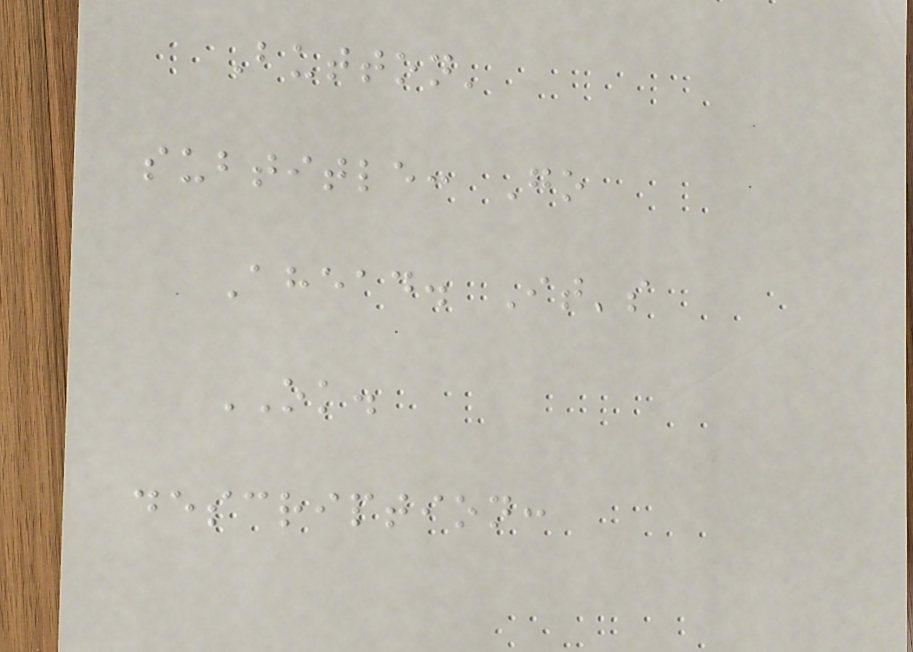Button'
subtitle: Go
Ahead. It's
OK.
description:
